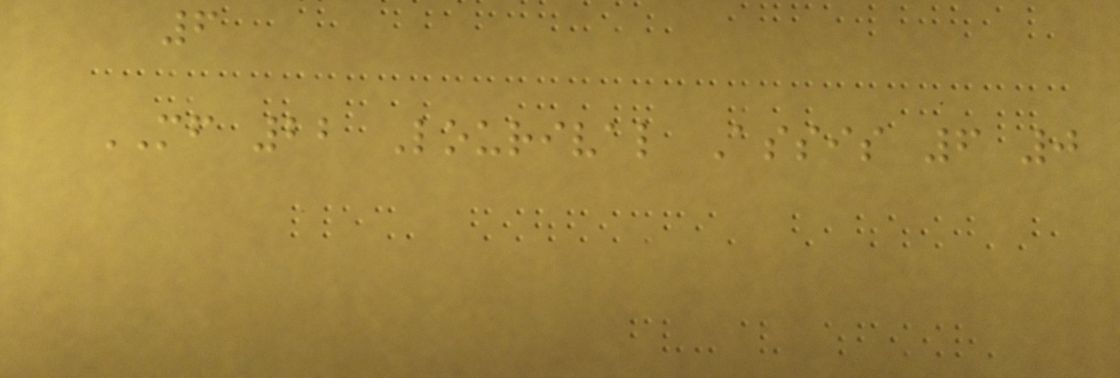6
MF 22 Lourival Assis 6 0
